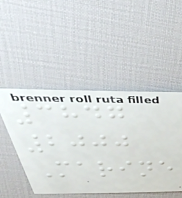3847
2000
Marine
